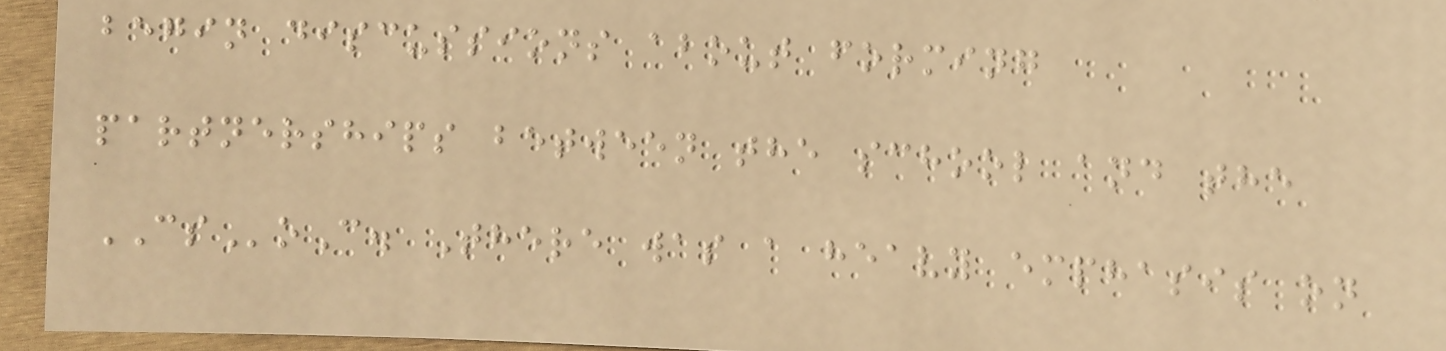begin discussions about forming
partnerships between the school and the
CSoC. There was a heavy emphasis on
